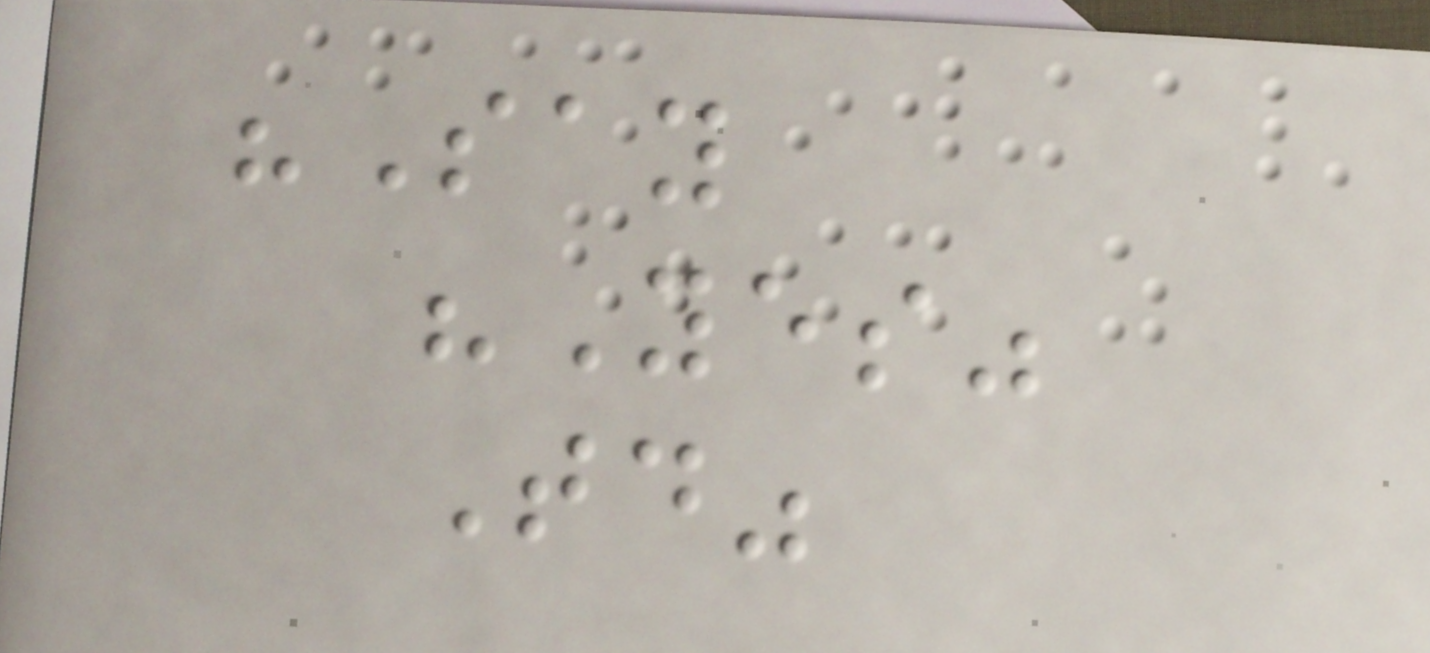"Say
"Yes"
Today"
